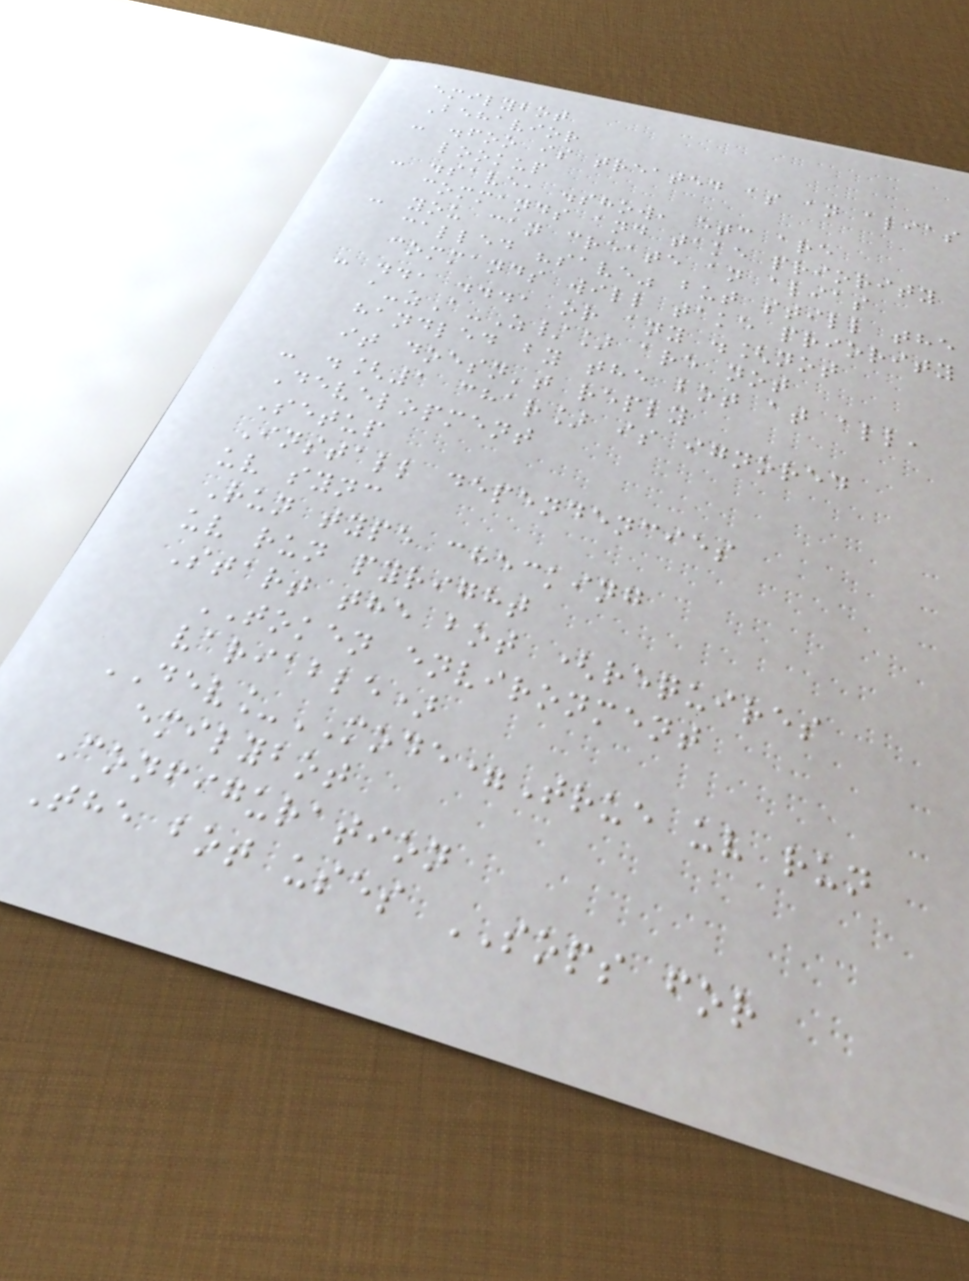emilybot
Behavior
- .foo is treated as an alias
lookup
- .save, .show, etc are
commands and take priority
- you can create an alias
called "save" but still the
commands will take priority
- .., ..., or any .[not
a-zA-Z/] are not
handled by the bot at all,
it doesn't reply
- .[1 char] is ignored
Development
Setup
Install dependencies
uv sync
Run type checking
uv run pyright
Start the bot (requires
TOKEN environment
variable)
DEV_MODE=True uv run
emilybot
Configuration
The bot uses SOPS for
